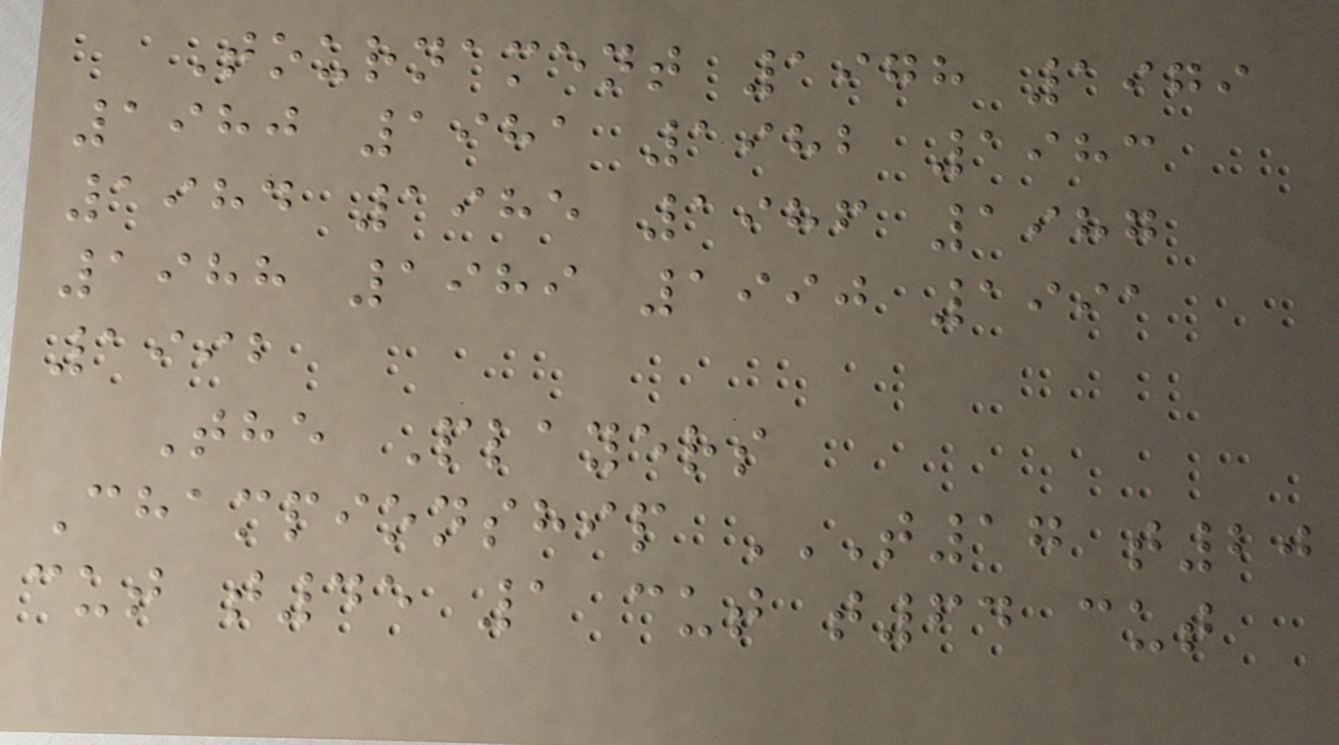Tournament 1978 1979
1980 1981 1982 1983
1984 1985 1986 1987
1988 1989 1990 1991
1992
The Players
Championship T17 T20
CUT T45 1 CUT T64 CUT
